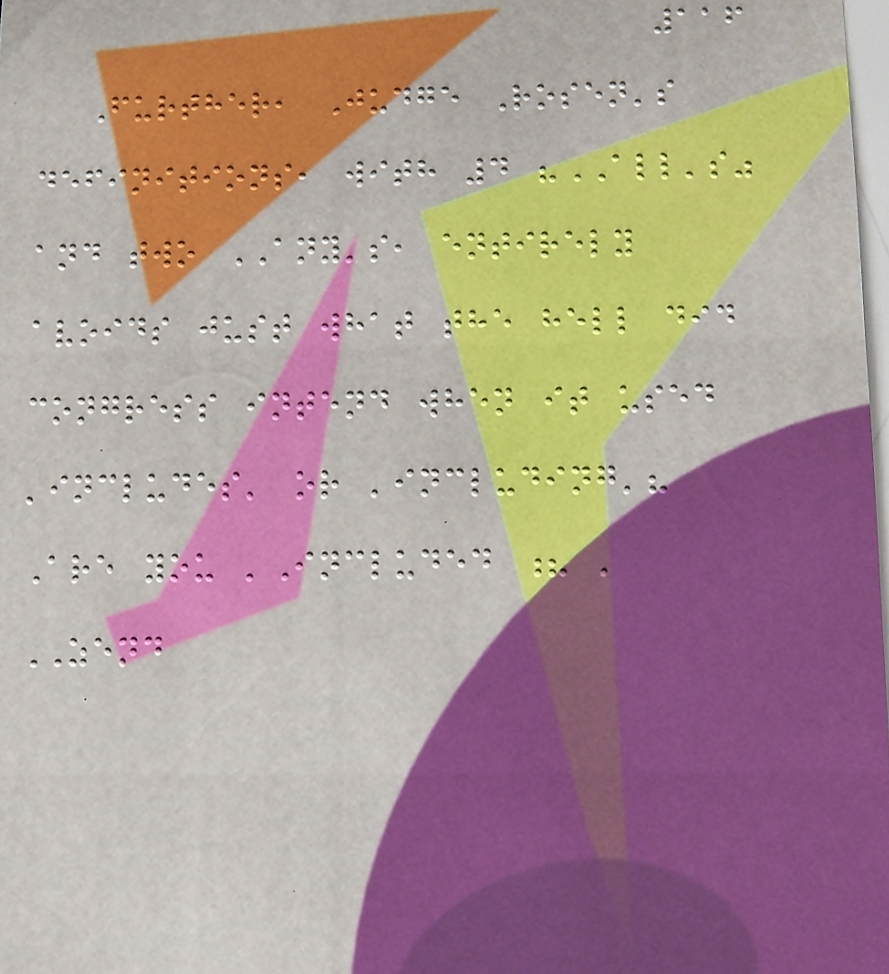116
Further, Judge Rosen's
definitions, with 4 "ALL's"
and two ANY's, entirely
avoids just what the hell did
congress intend when it used
'includes' or 'including'?
Are you 'Included ? '
ZEND
